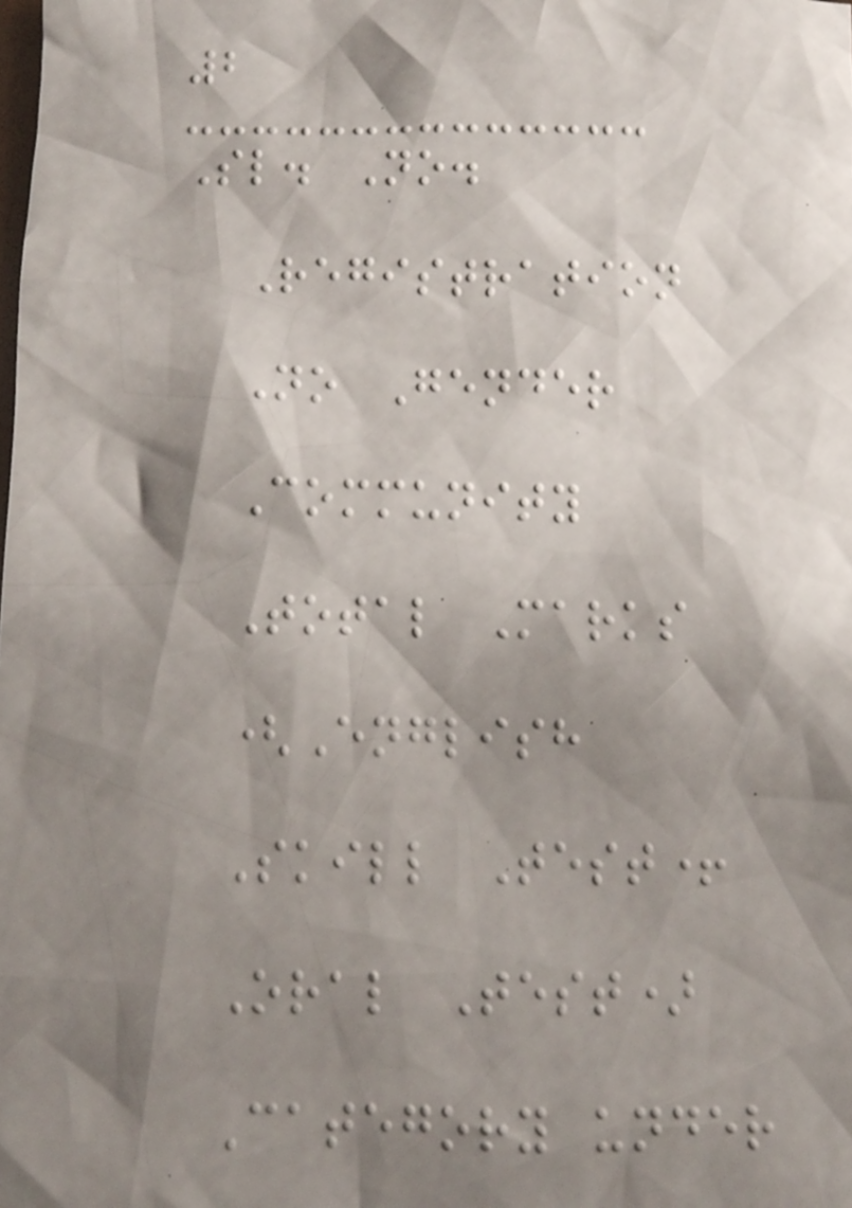2
Sl. No.
Registration
No Gender
Community
Total Marks
(English
Skill Test+
Oral Test)
Category under
